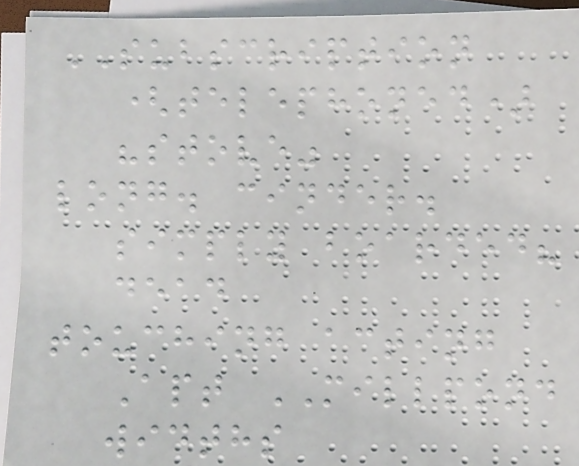SUBSCRIPTION
(telephoned)
"stove"
long. cinder.
simply boarded?
dead
touching acting
Apt MILLPOND
widths
